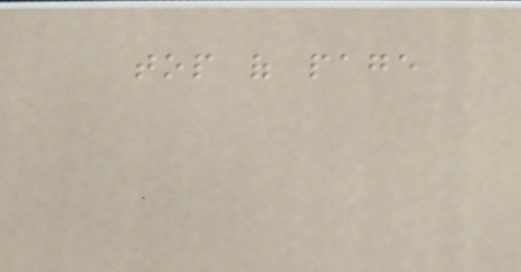top of page
